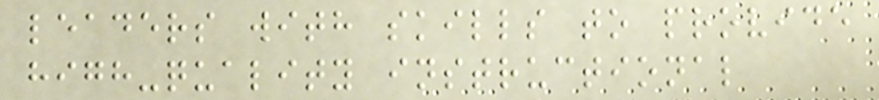leaders with skills to provide
high-quality instructional
